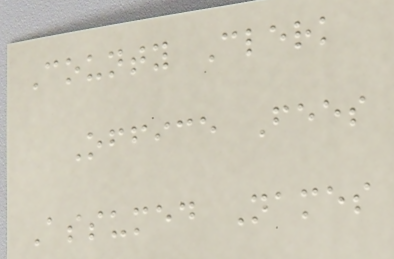County Clerk
Office Fees
Assumed Names
